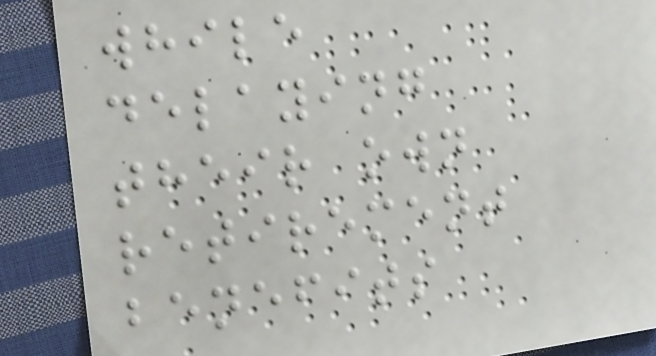while
delaying
their own
retirement
benefits
